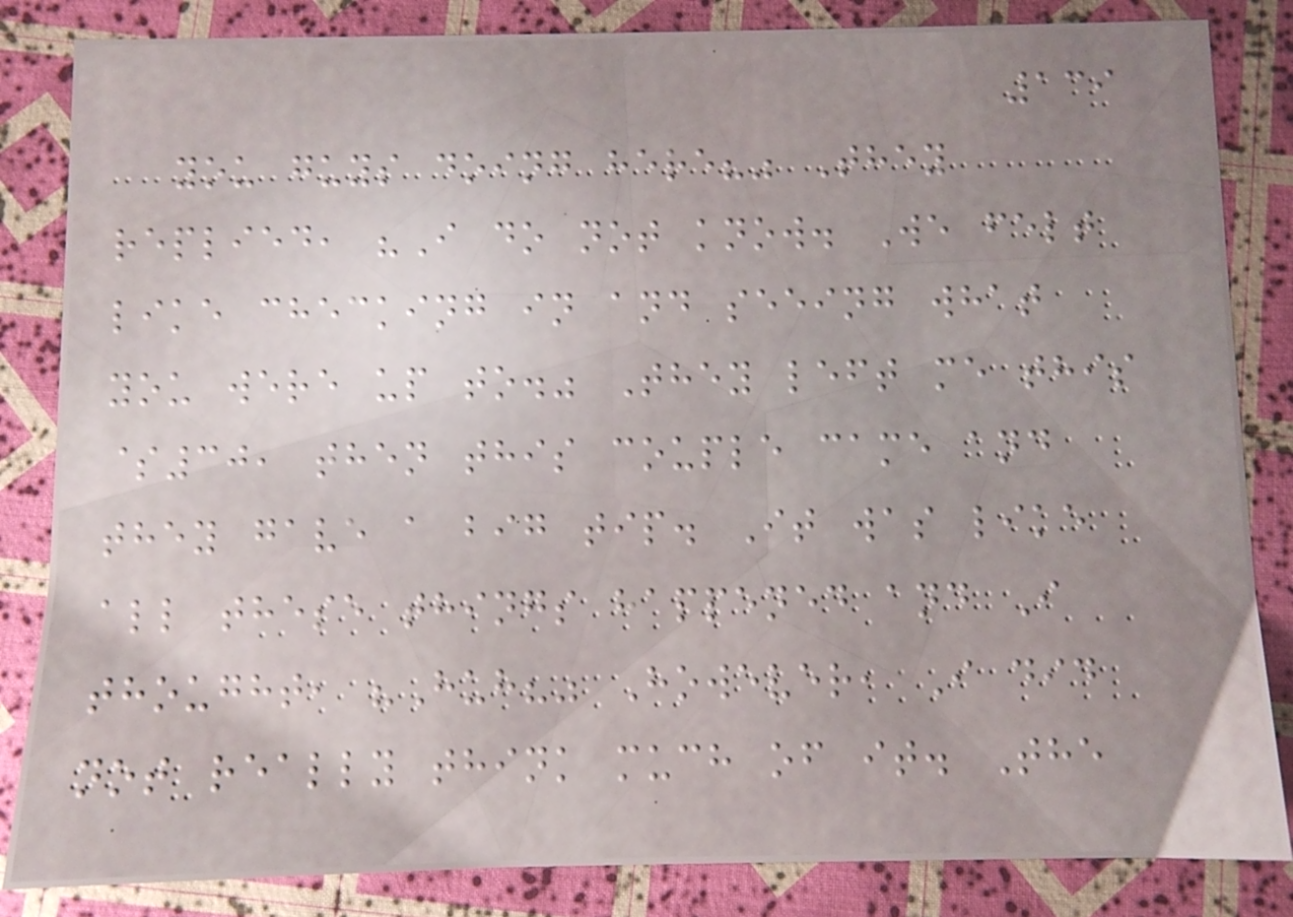139
you guys doing here?" They
replied, "I do not know. We felt
like checking in and seeing what
you were up to." They left me this
$30, then this couple came and
they gave a big tip. It was like
all these things happened and I
thought, "Huh?" However, I did
not really think much of it. The
